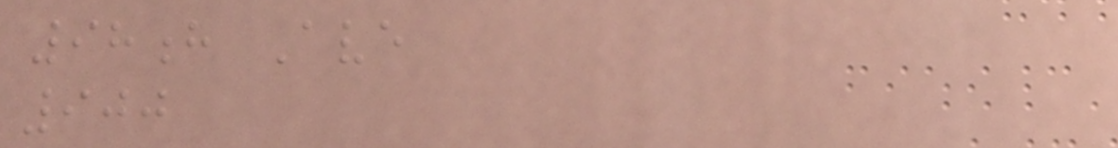98h Ave
900
